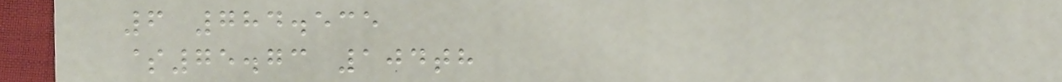6 784.535
$75.73 104th
